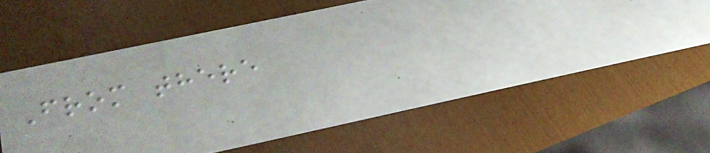From there
